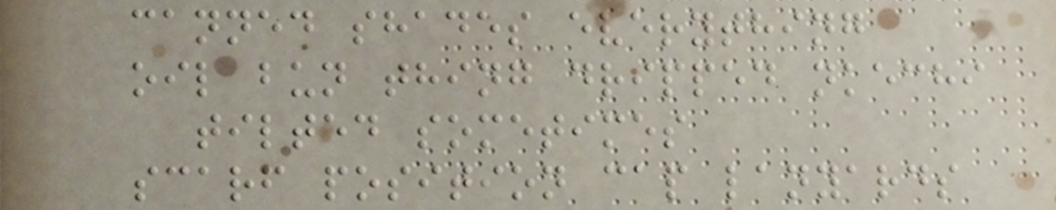canned shades everything
oil bun thing dripped nkechi
tilted sometimes
scarf position cap lanyards
